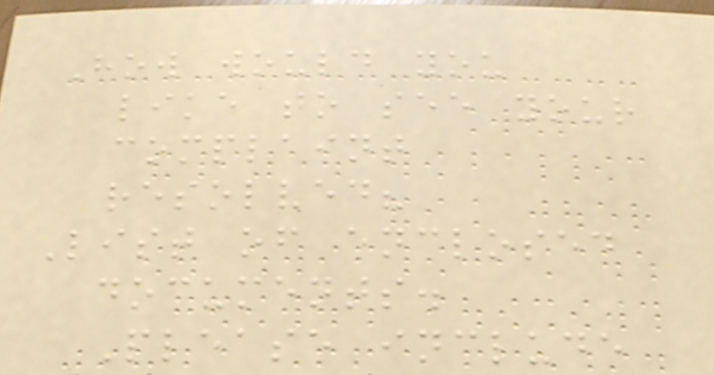How would you
like to see your
complaint
resolved?
List of enclosed
documents.
Please include
